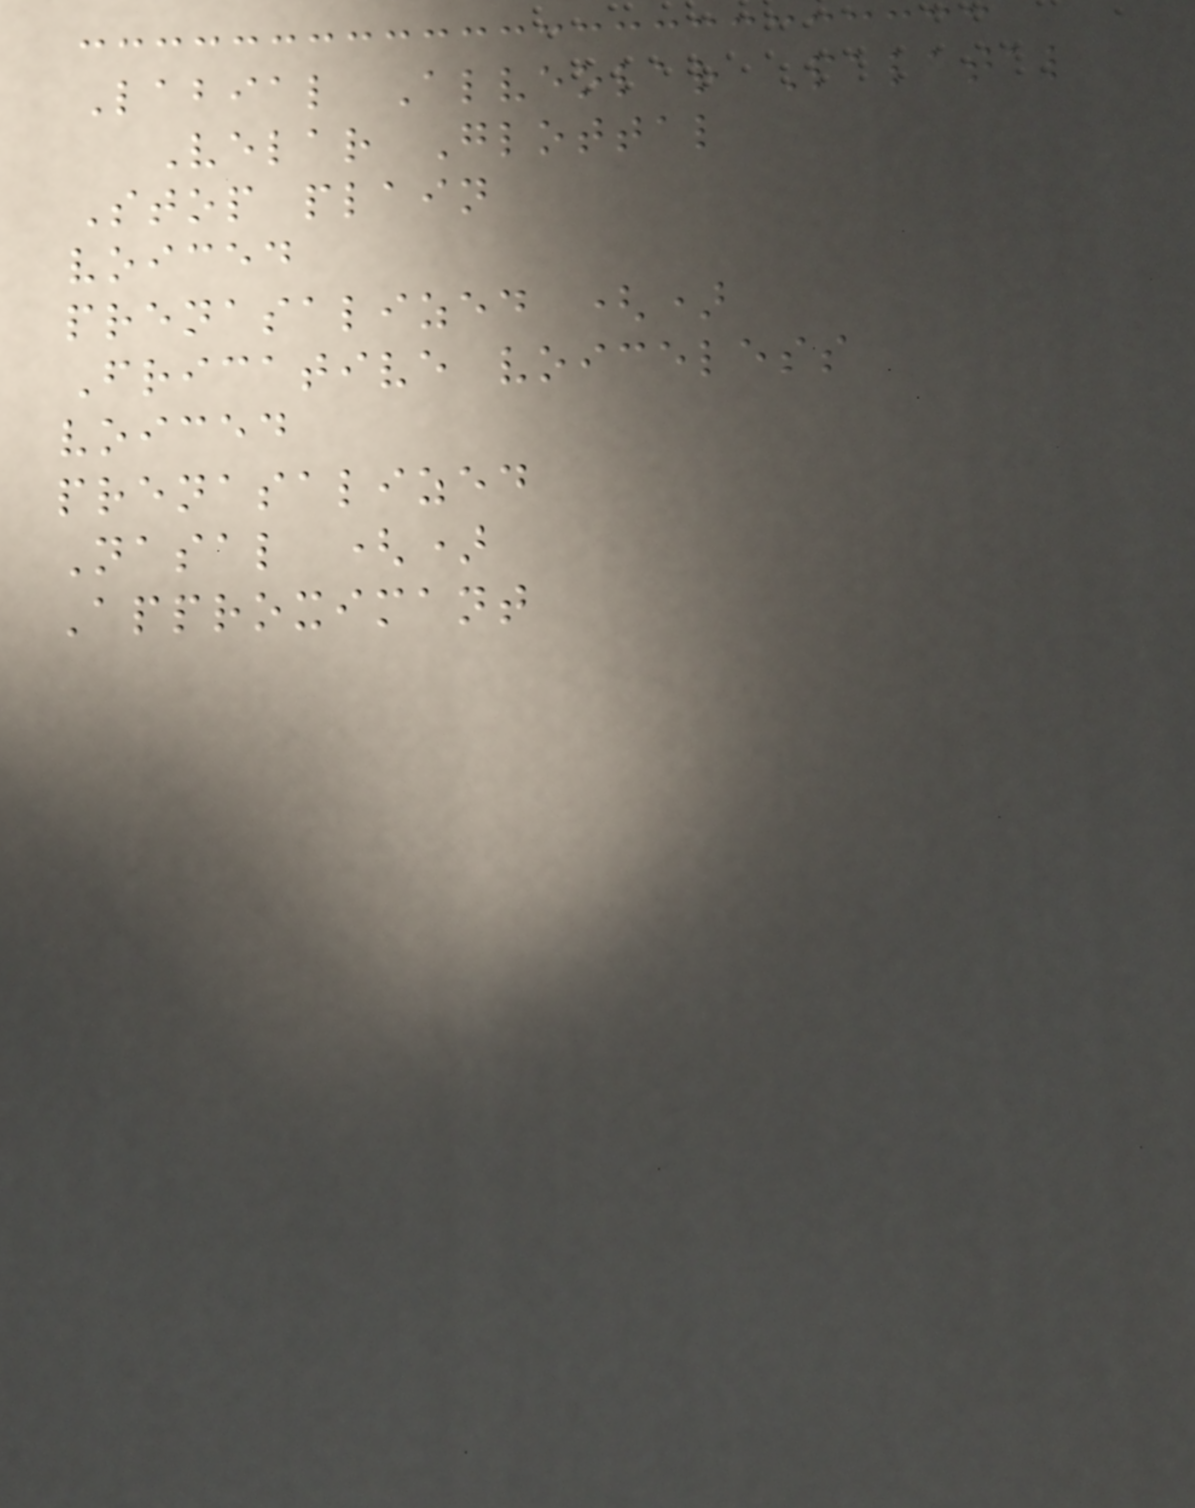Labial Alveolar Palatal
Velar Glottal
Stop plain
voiced
prenasalized ()
Fricative voiceless
voiced
prenasalized
Nasal ()
Approximant
